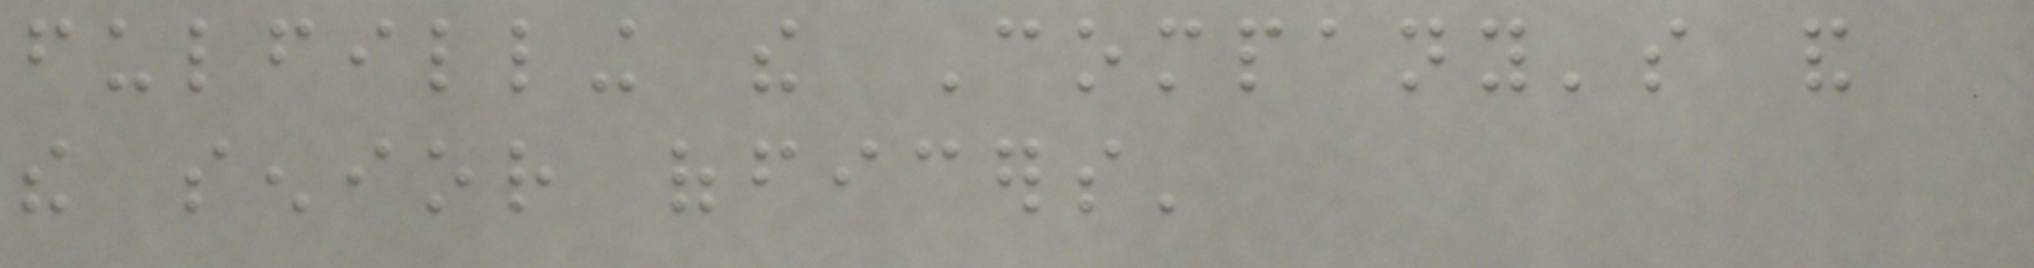fulfilling the Company's and
the senior officers'
